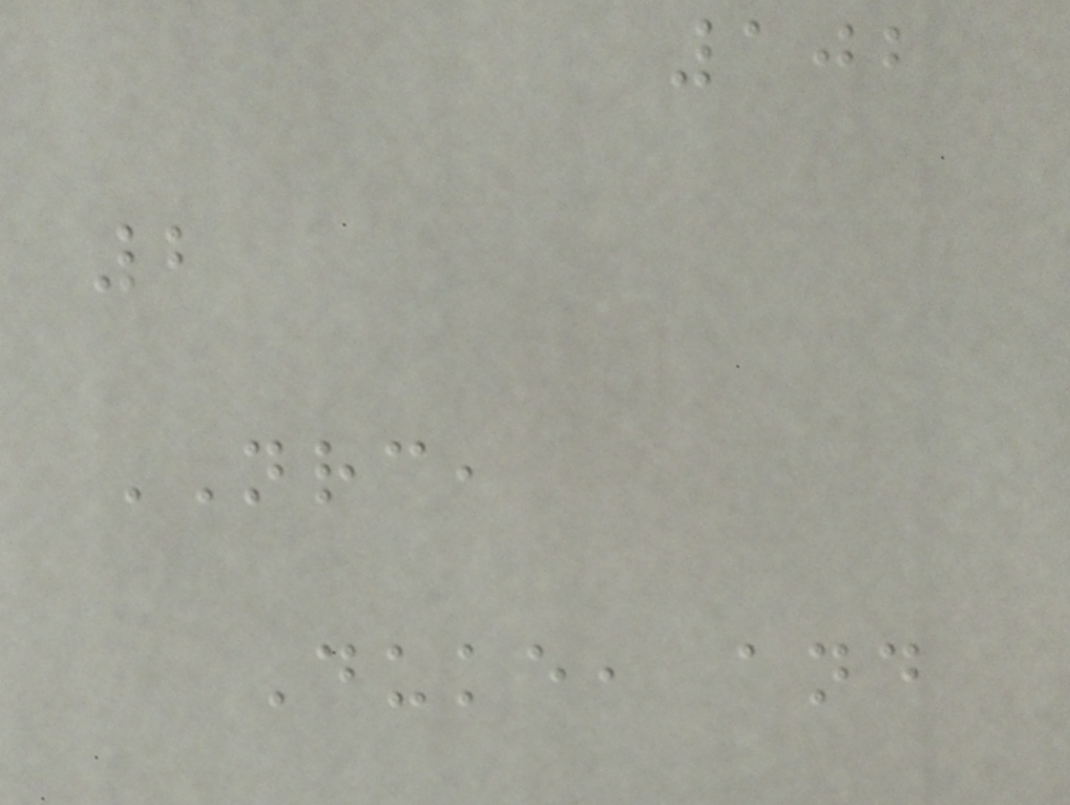102
2
NRC,
Duke, and
